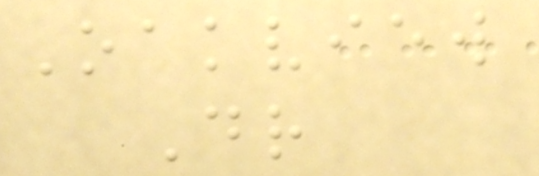Oakview
Dr
